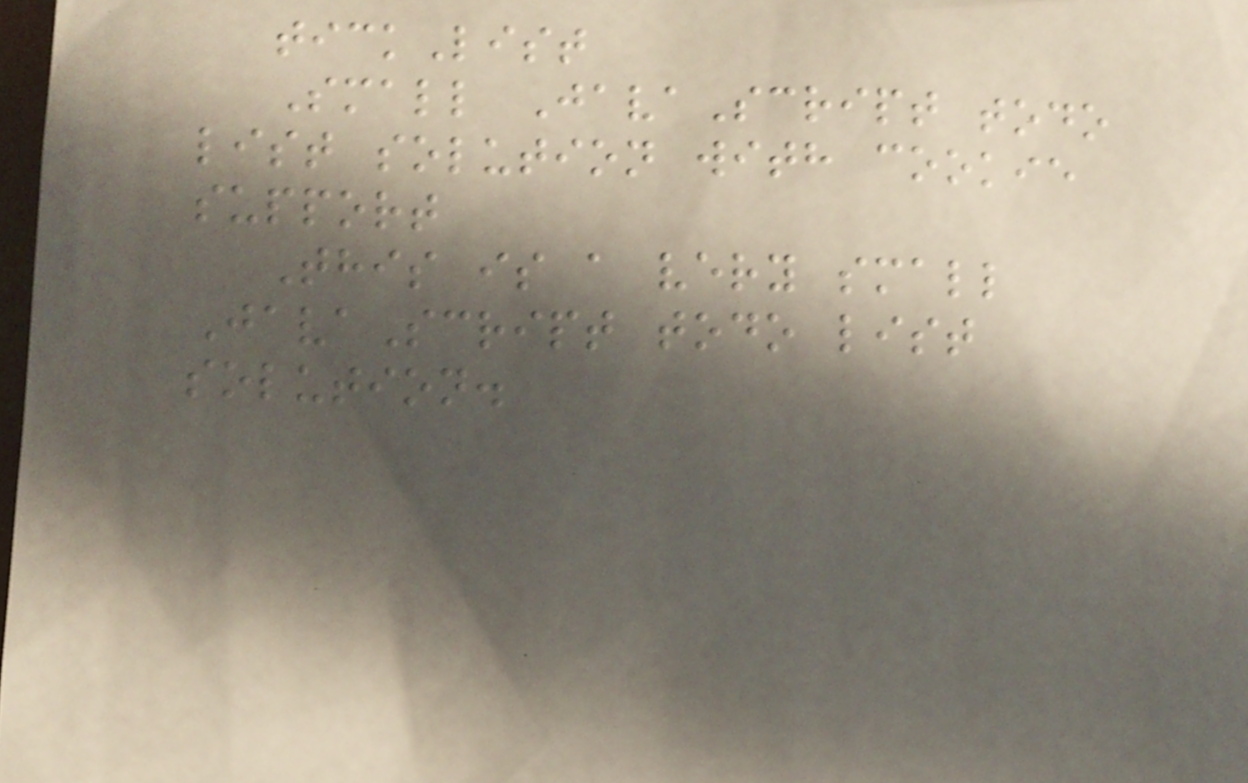tickList
Small JavaScript todo
list solution with cookie
support
This is a very small
JavaScript todo list
solution.
